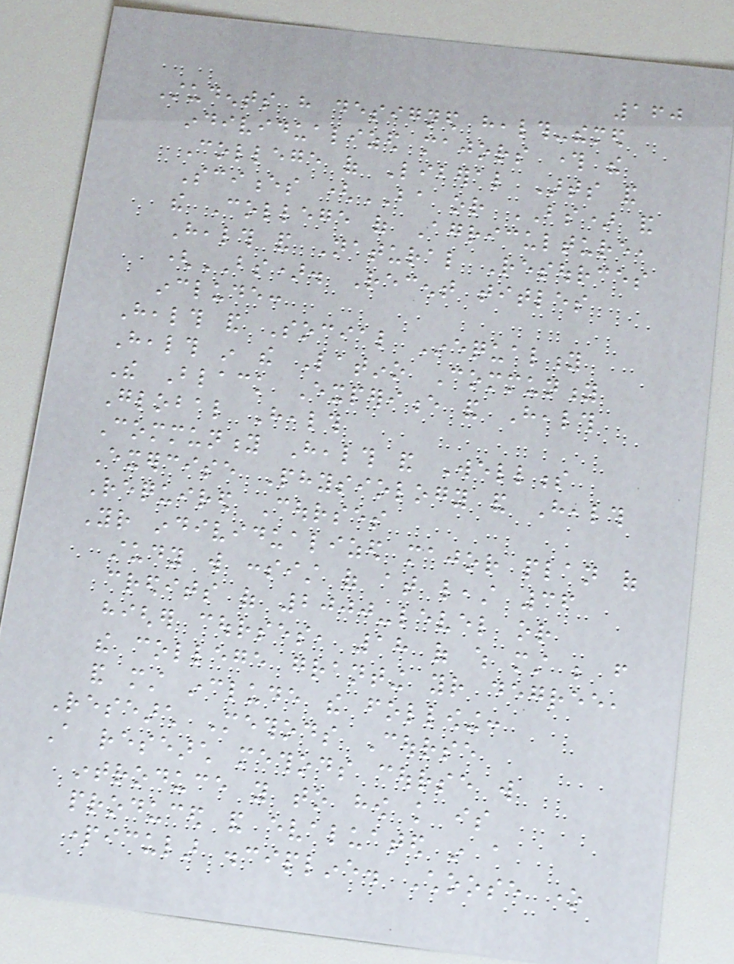160
Students have designed health-themed
individualized majors through the
College of Liberal Arts and
Sciences (BA or BS) and
the College of Agriculture,
Health and Natural Resources
(BS). Recent titles
include:
Health and Social Inequality
Health in the Latino Community
The Black Experience and Health
Global Health
Community Health and Wellness
Exercise Physiology and Health
Required Courses
Your individualized major plan of
study will consist of at least 36
credits of 2000-level or
higher courses, 18 of which must be from
the college granting your degree,
and must include the following:
Research Methods Course
A research methods course will
introduce you to how knowledge is
produced and evaluated in a
particular discipline. Choose one
